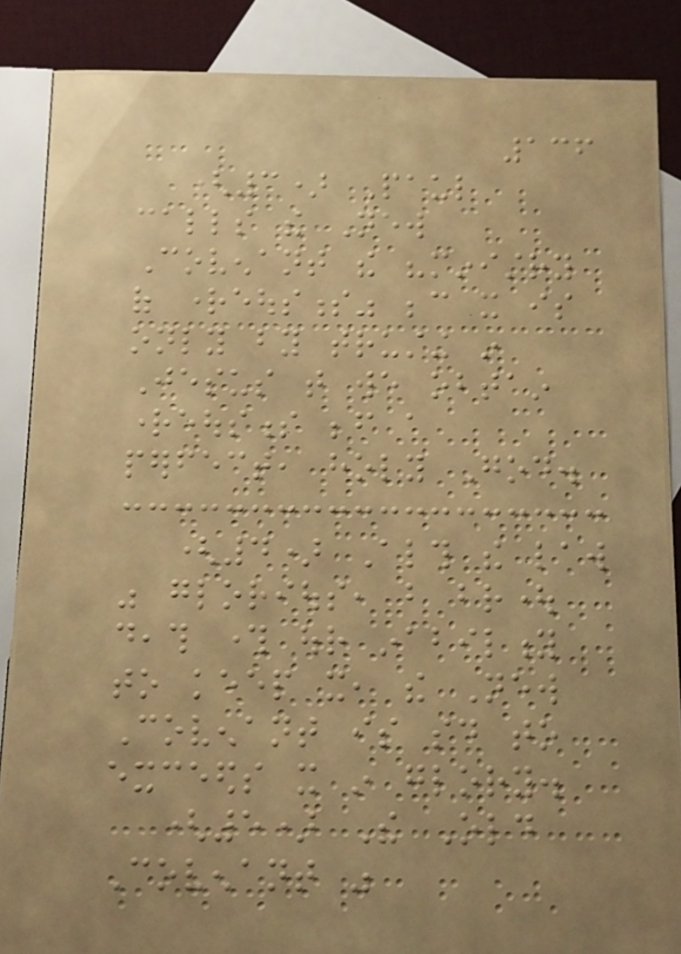136
(3) Paul
calls the New
Covenant the "ministry
of righteousness" because it is
only by trusting in
Jesus that we obtain
righteousness before a
perfect, holy God.
(4) Although the law
was glorious, but brought
death through our inability
to keep it, the New
Covenant is said to
exceeds it in glory.
(5) The Old
Covenant was
